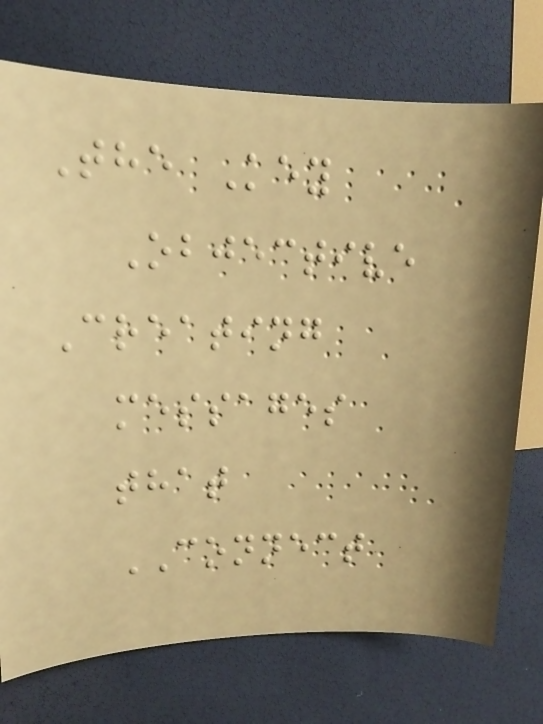The Key
Objective
Creating
messages
that
CONNECT
